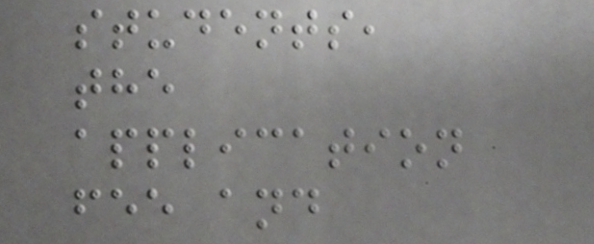students,
the
application
fee and
